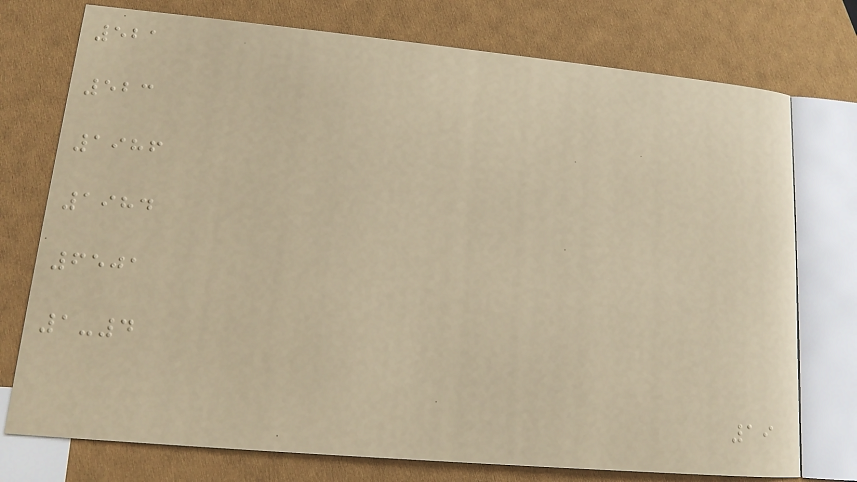521
523
1986
1984
6501
1-4
19
